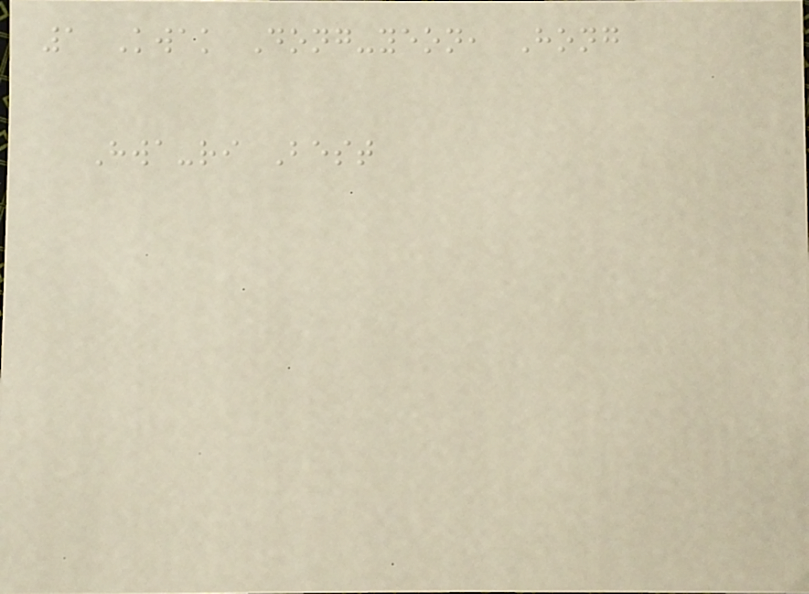1 Kwak Dong-yeon, Hong
Hwa-ri Best
